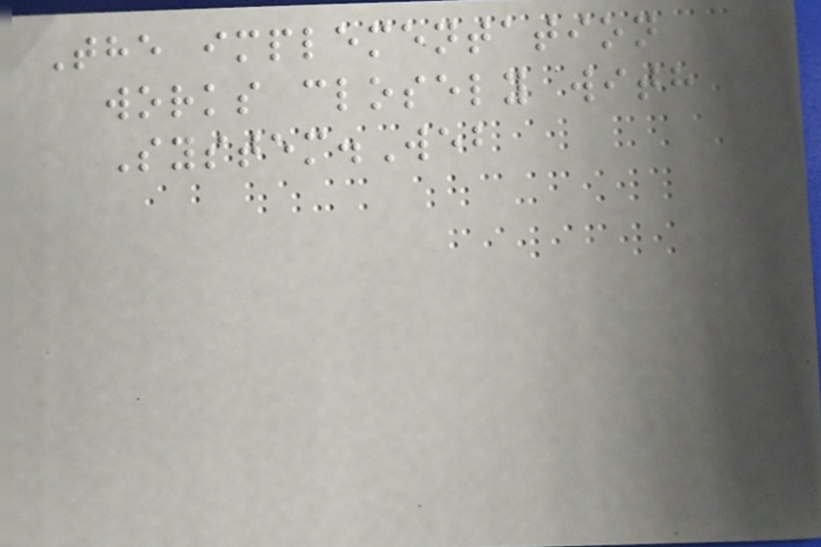The implementation
works closely with
System.Web
